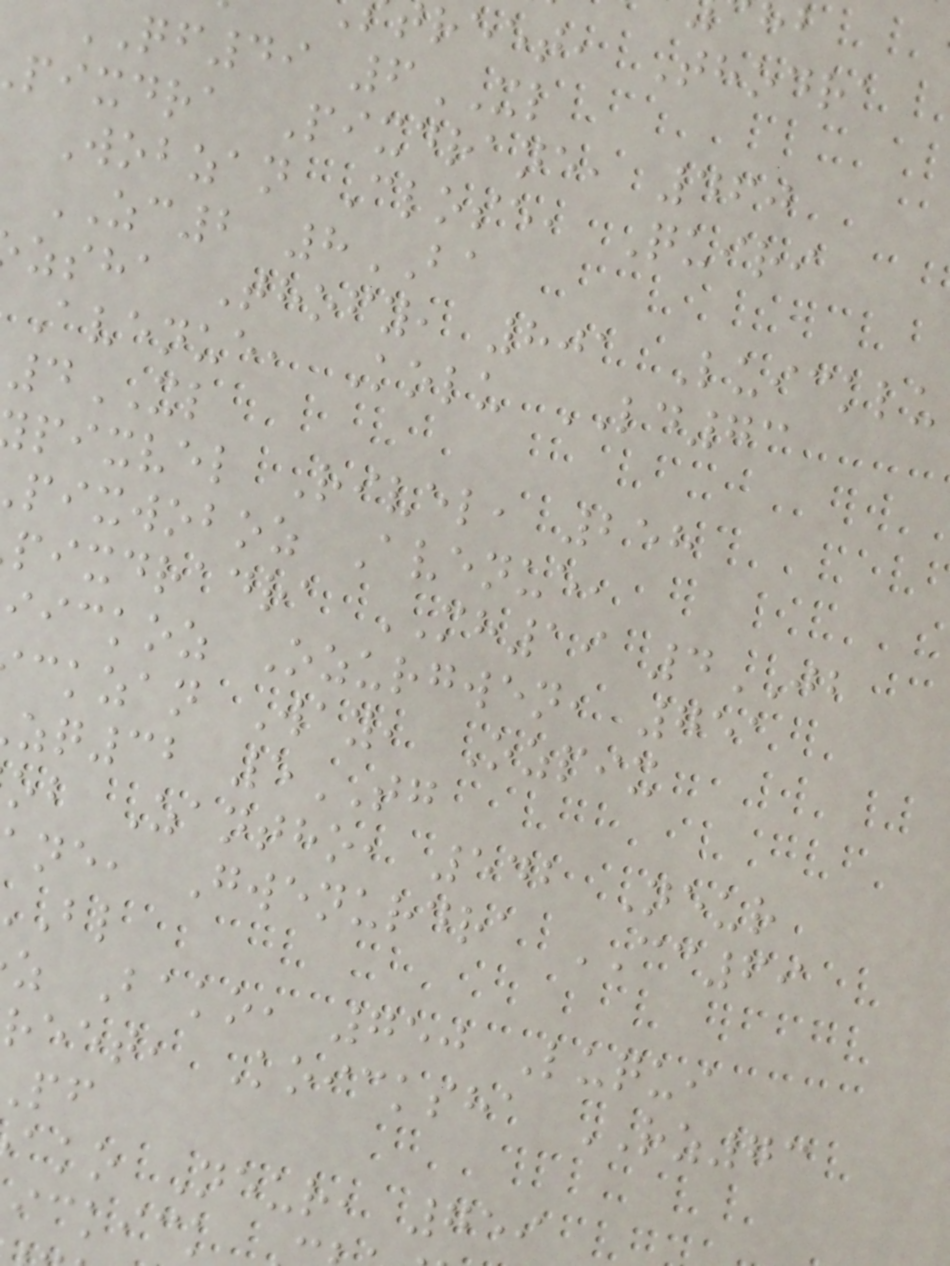reet, Thodra
QF49 6XL
pixdra Pixdrane, 460
Wobzan Close, Quiri
ZC2 8BA
zsha Thofy, 801 Luicklu
Avenue, Kolu LD73
4XL
pixvel Rivel, 258
pixwoboz Avenue,
pixdradra MH19 4JB
iickoz Ozurgwen, 751
ckzan Way, Ozpix
zq32 5TG
ob Zantho, 542 Neur
ne, Gwenurdra CC69
z Bako, 750 Luqui
reet, Koicksha RZ73
ako Neur, 759
